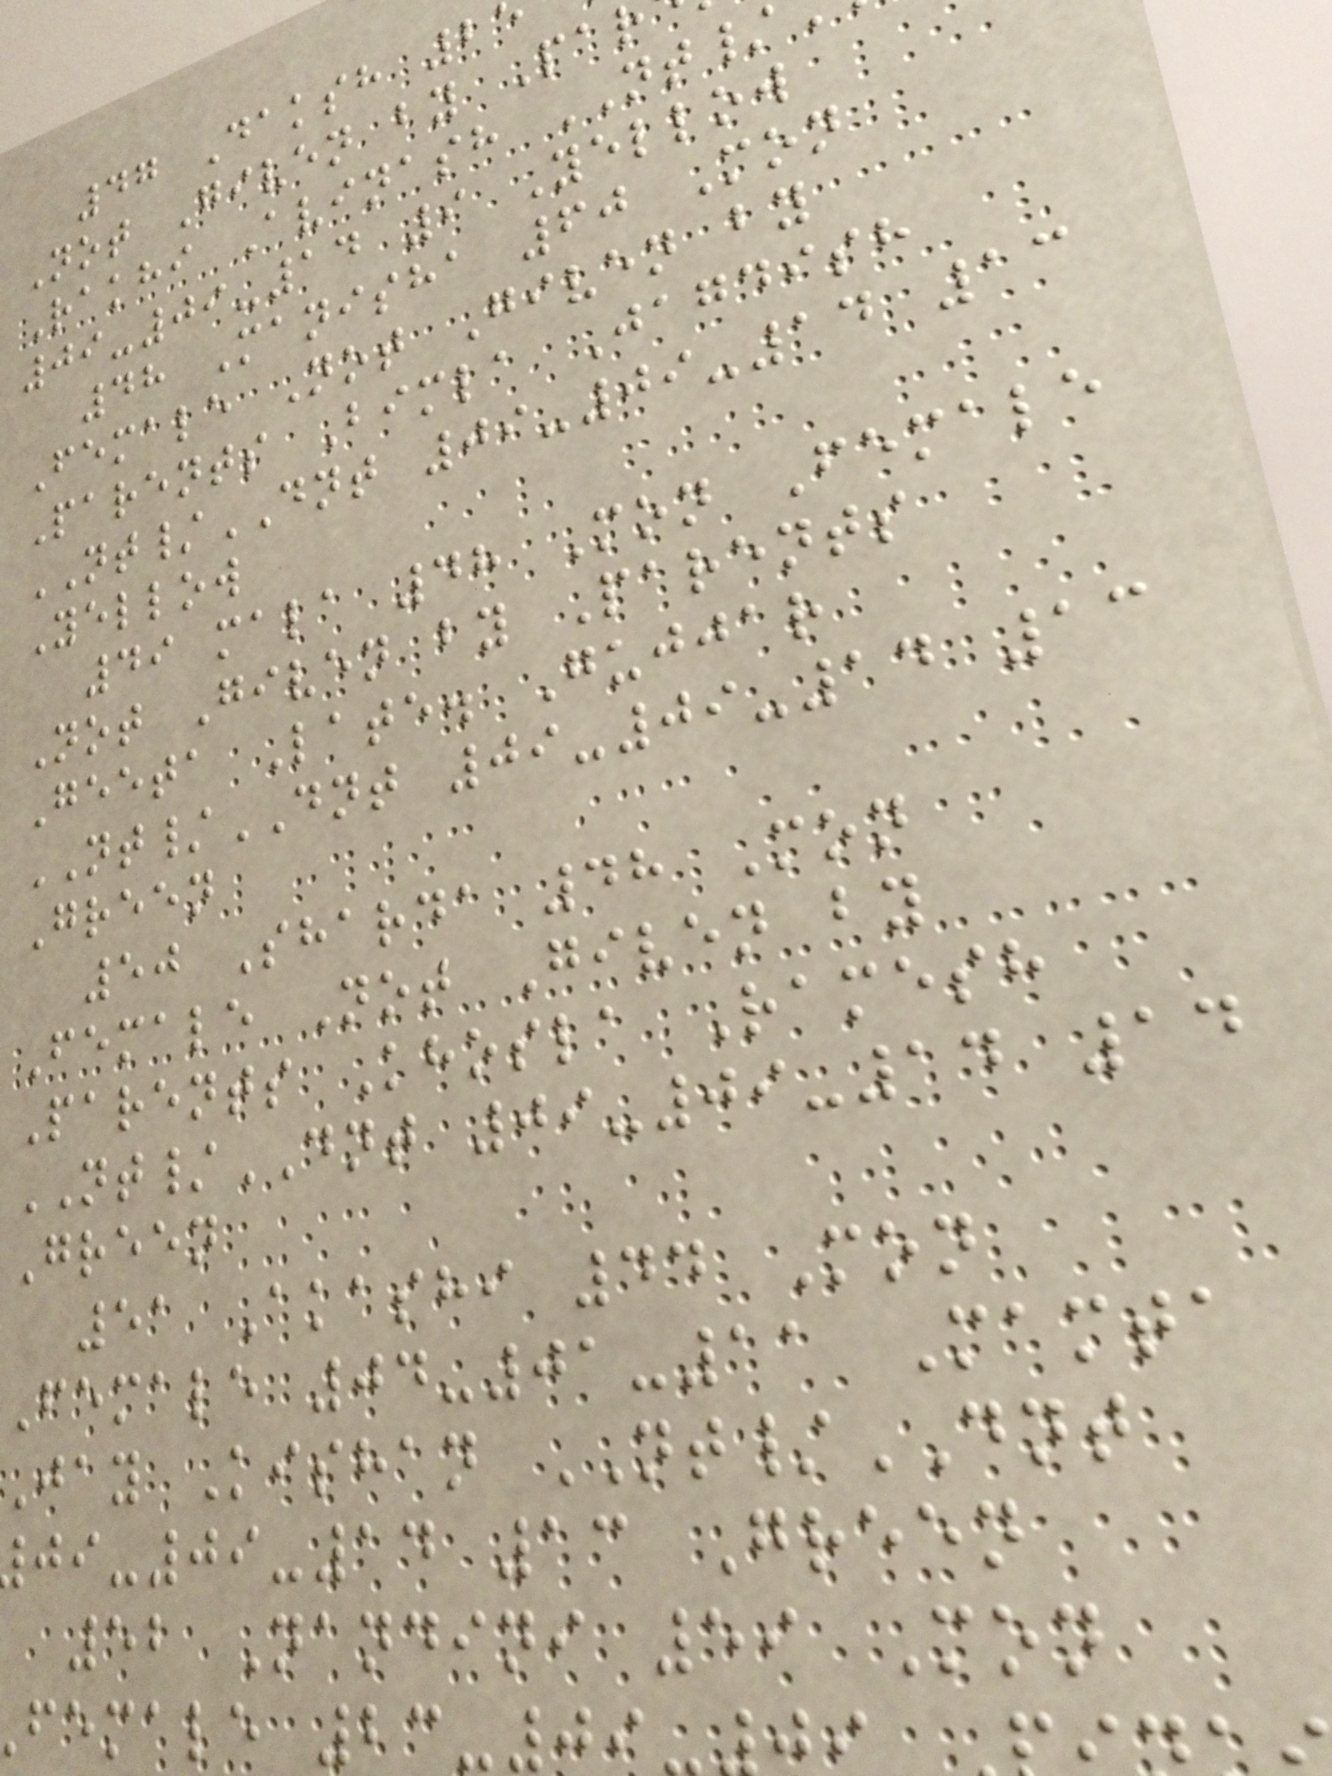47 Daksh 2
Not Given by Pa
Rakhi Avinash NT/
09-09-14 9 Yellow
48 Manisha 60 Mon
Female Not Given by
Parents Bimla Jagdish
NT/DNT 09-09-14 13
Yellow
49 mala 48 Mon Female
Not Given by Parents
Geeta Late. Gujjar
NT/DNT 09-09-14 13
Green
50 Sharda 48 Mon
Female Not Given by
Parents Khosla Ramesh
NT/DNT 09-09-14 14
Green
51 Akashi 44 Mon
Female 04-01-11 Mamta
Jay Kishan NT/DNT
-09-14 13 Green
52 Nandini 59 Mon
female 23-09-
